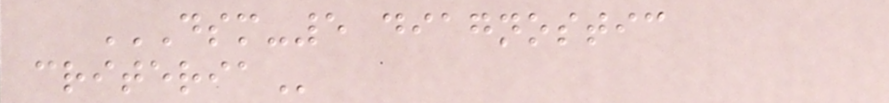DSM-5 DIAGNOSTIC
CRITERIA
